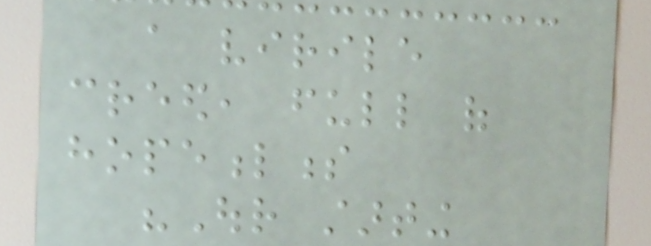a virile
creed, full of
hopefulness
"Our starting
